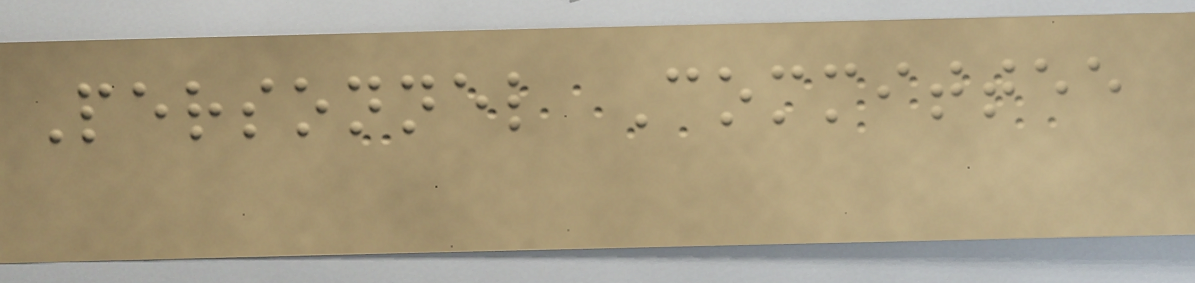Personnel Committee
